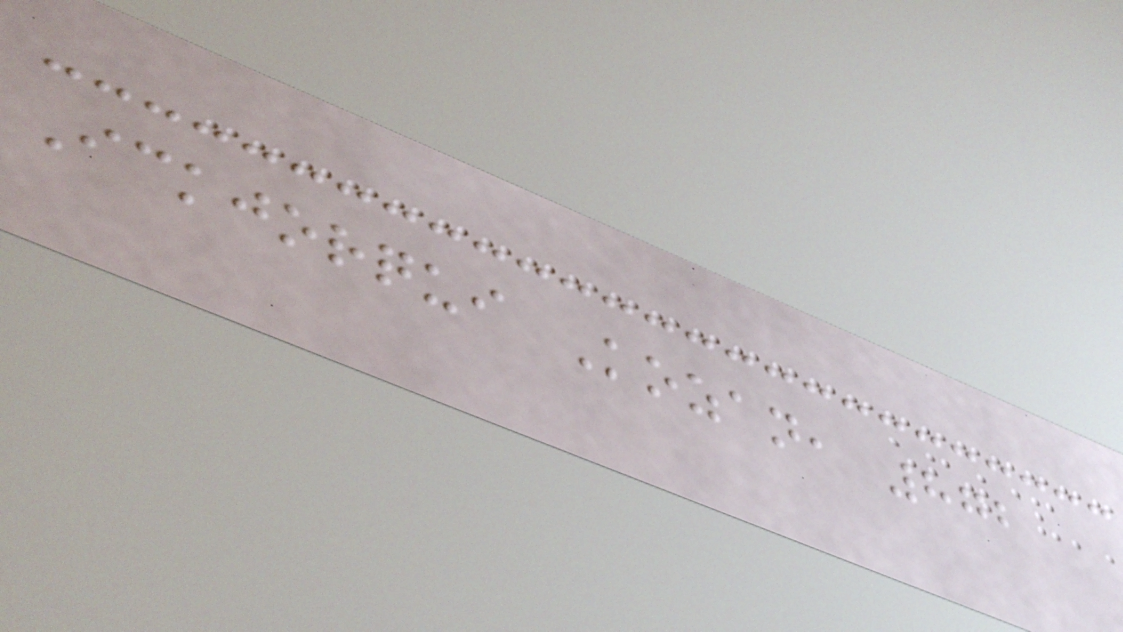Ickjorqui Kozan, 872
